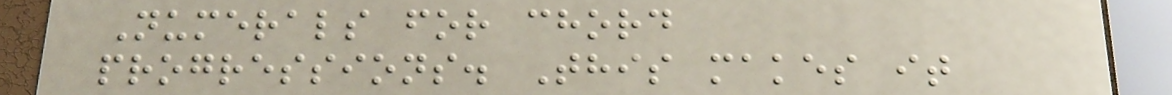Numerals for chord
progressions. This makes it
